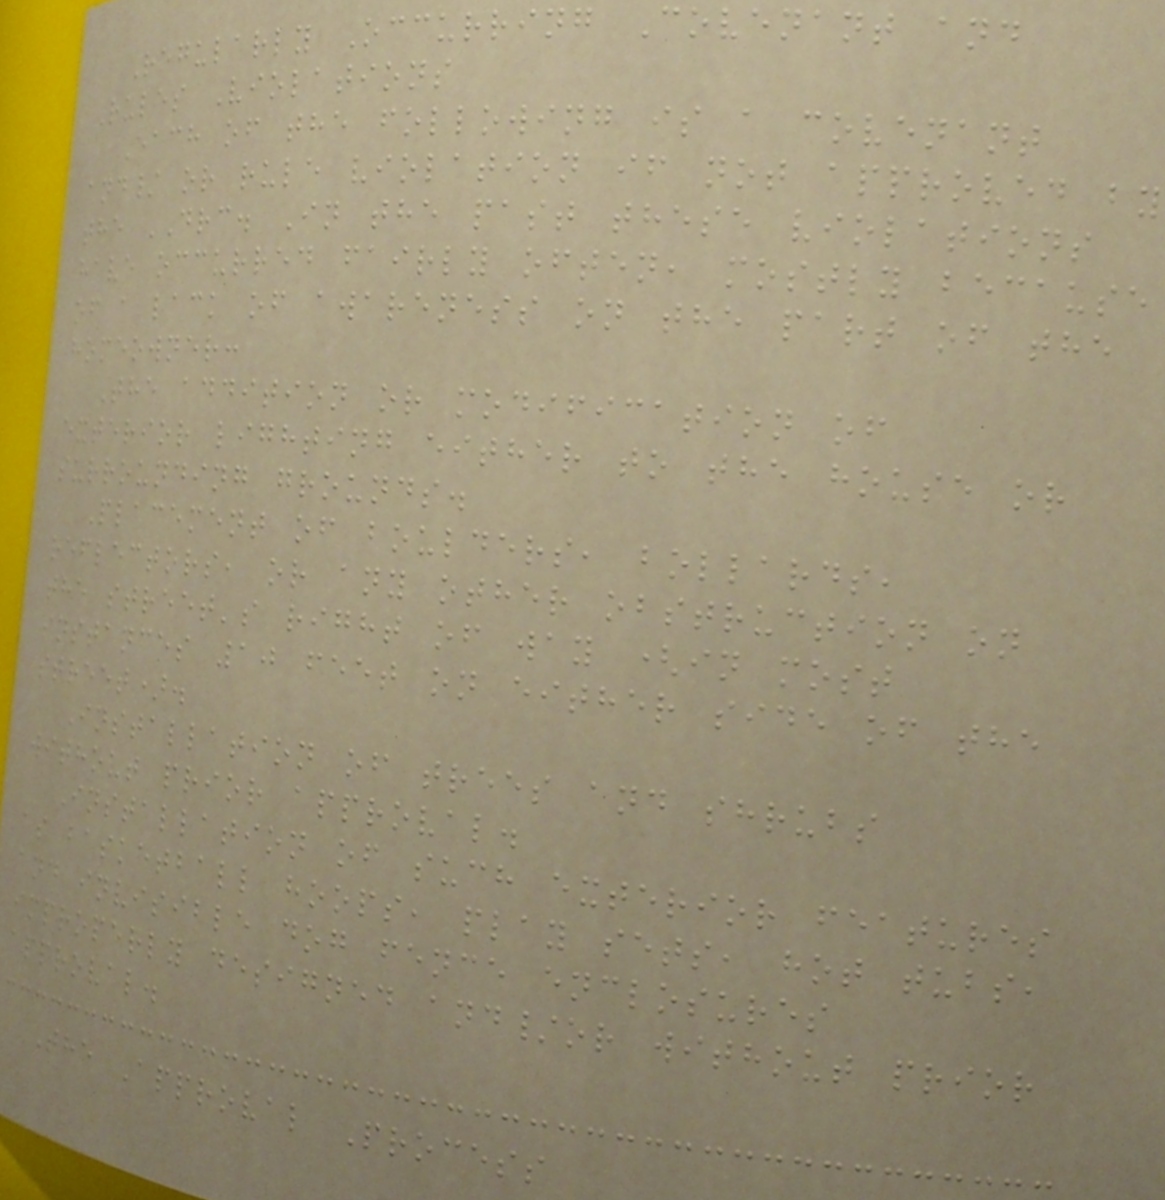Regularly Occurring Covenant and
Rules Violations
Each of the following is a covenant
and/ or rule violation if not approved by
the DRC. In the past these violations
have occurred fairly often, mostly because
of a lack of awareness on the part of the
homeowner:
The addition or modification of
exterior lighting either to the house or
surrounding grounds.
Placement of boulders, bollards,
reflectors, or any other obstruction on
the street's right of way (in most
instances 10 feet on either side of the
street).
Installation of trees and shrubs
without prior approval.
Installation of such exterior features
as basketball hoops, play sets, hot tubs,
and invisible dog fence enclosures
improperly designed and/or without prior
approval.
The Approval Process
